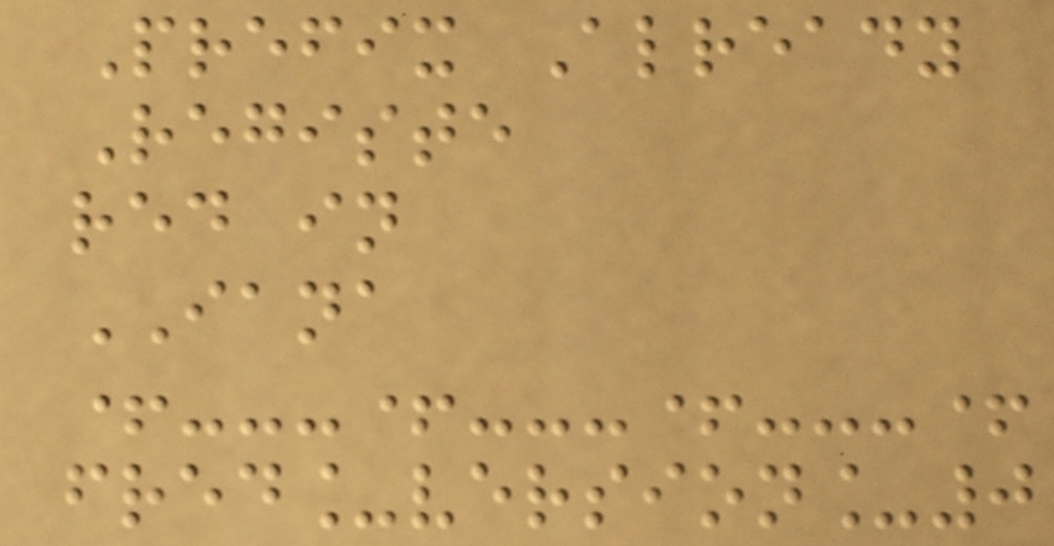Prefix Already
Registe
red in
IANA
+---+---+---+
fred_version_0
